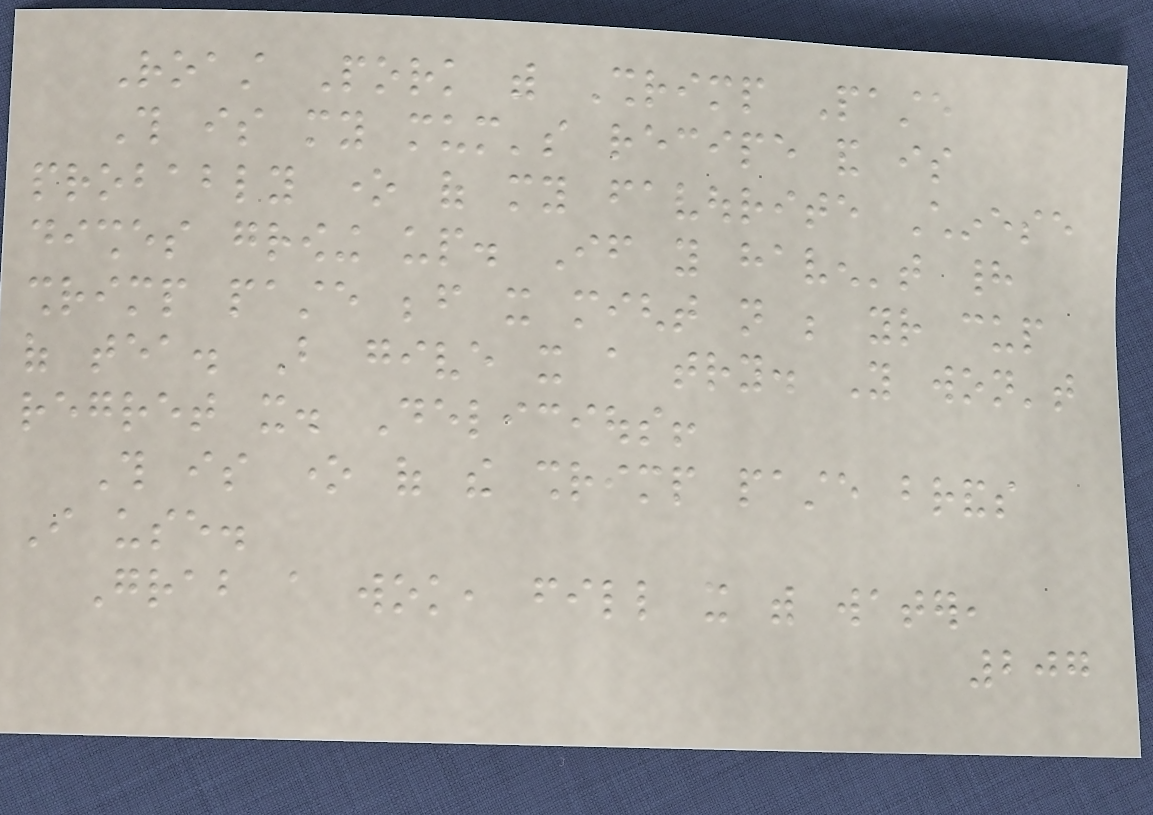Roast Pork with Shrimp Paste
This is my mum's recipe and is
probably one of my favourite Chinese
dishes growing up. If you haven't had
shrimp paste before it might not be your cup
of tea. But give it a try. You won't
regret it. Delicious!
This is one of the shrimp paste brands
I use.
Grab a wok, fill it with water,
207
